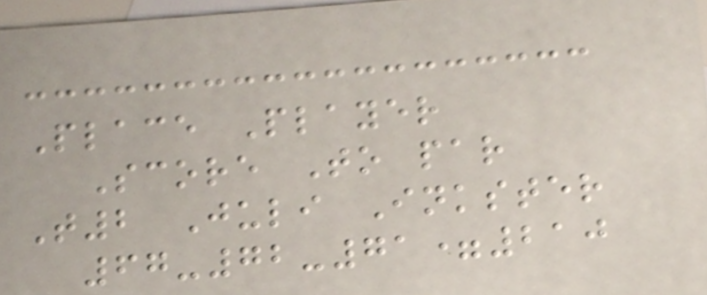Place Player
Score To par
T2 Juli Inkster
67-72-71=210
